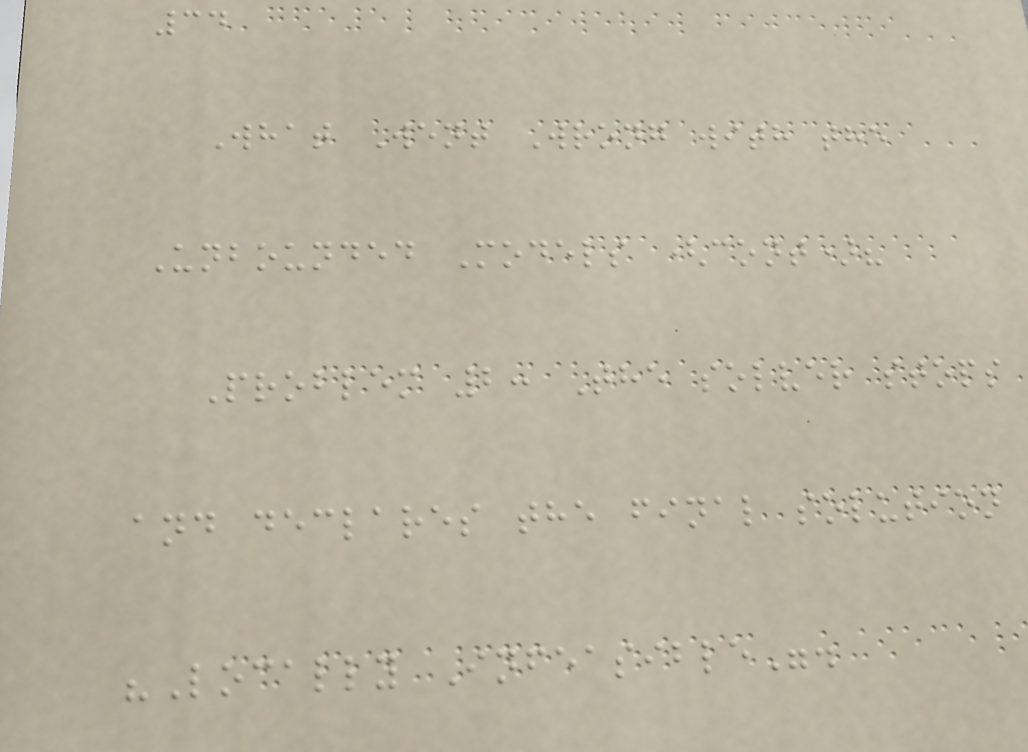34
What Went Wrong with the
Unbounded Models (cont)?
Problem 2: The solver stops
and declares the final solution
"Locally Infeasible".
